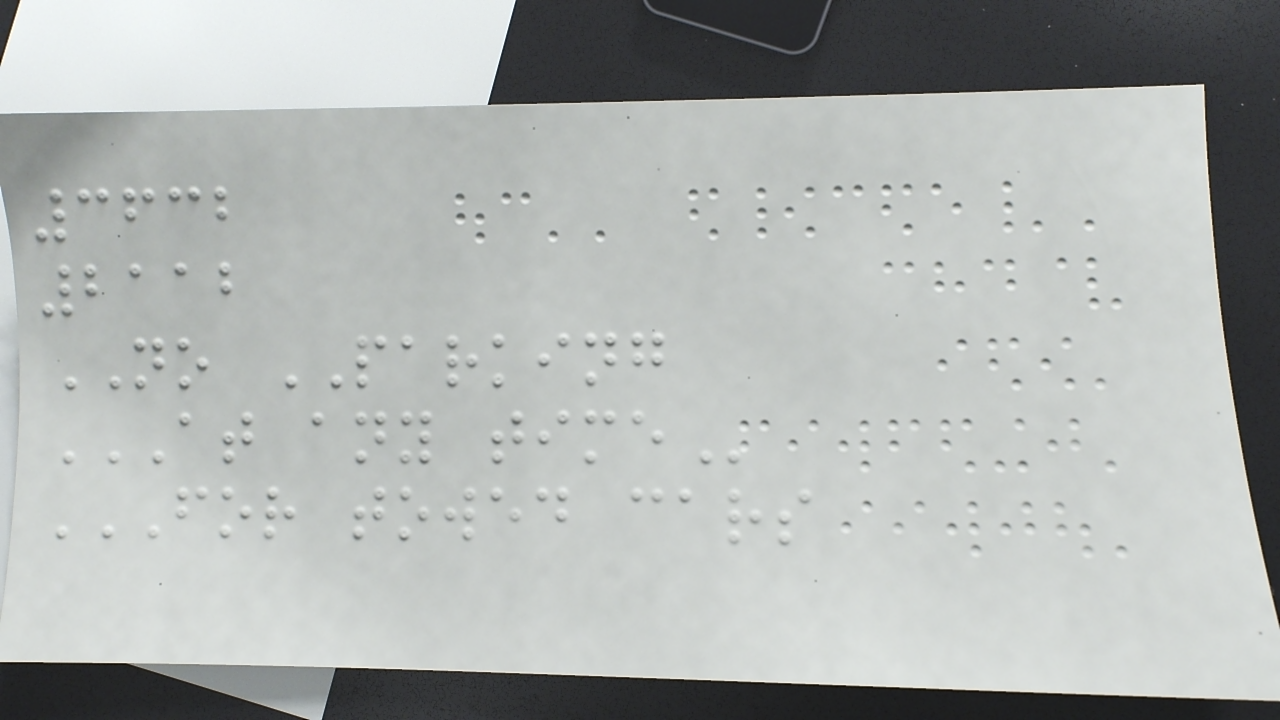3632
2112
NO PARKING
AT ANY TIME
FOR TOWED CARS
